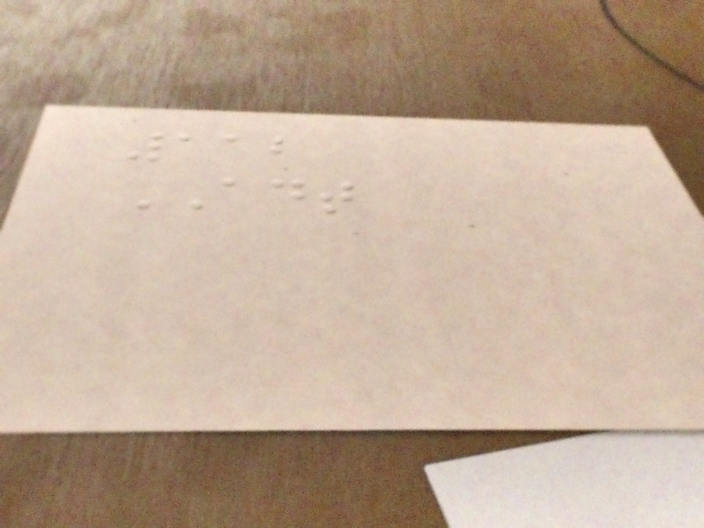112
ADT
